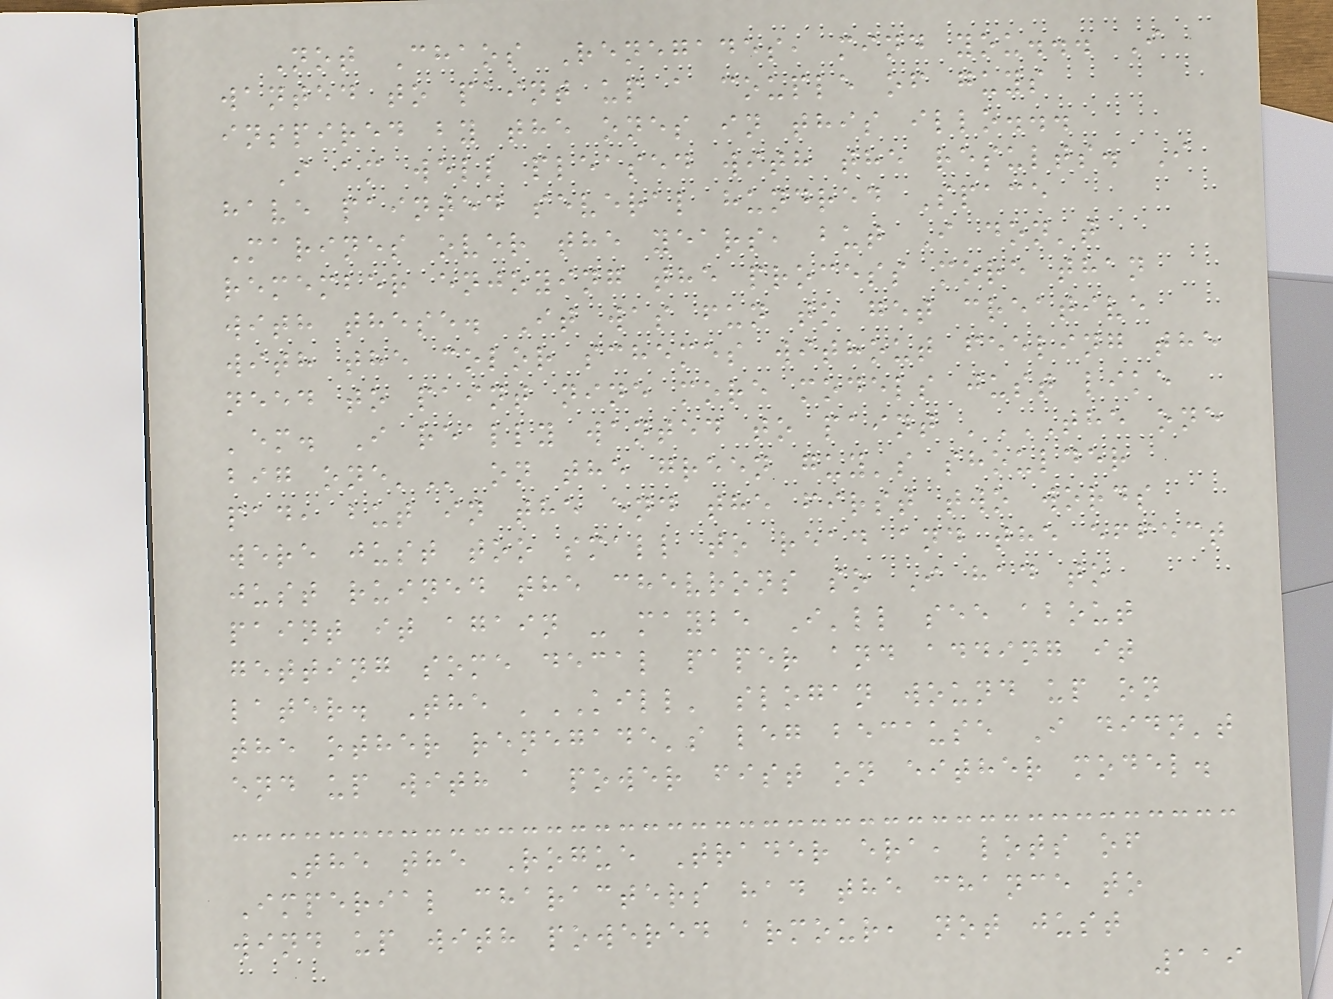Not Chaos Renegades, mind you... I
wanted to paint up a couple of guys
inspired by the ones in this illo...
I am well pleased with the results. I
have painted several hundred Space
Marines over the years, but I don't
remember enjoying the process more than
with these. It was fun to get creative
with the color schemes without feeling the
need to paint nine more models just like
'em. I really wanted to paint 'THE ONE
BIG ONE' on the green guy's shoulder
pad, but in the end the first two words
were just too small to read and the effect
just ruined the chevrons so I had to
paint it again - maybe I'll see about
getting some decal paper and adding it
later. The 'KILL' slogan wound up on
the other renegade's leg because I didn't
end up with a power fist on either model.
The the Rogue Trader era, lots of
Imperial characters had the chance to
wind up with powered armour, not just
119
